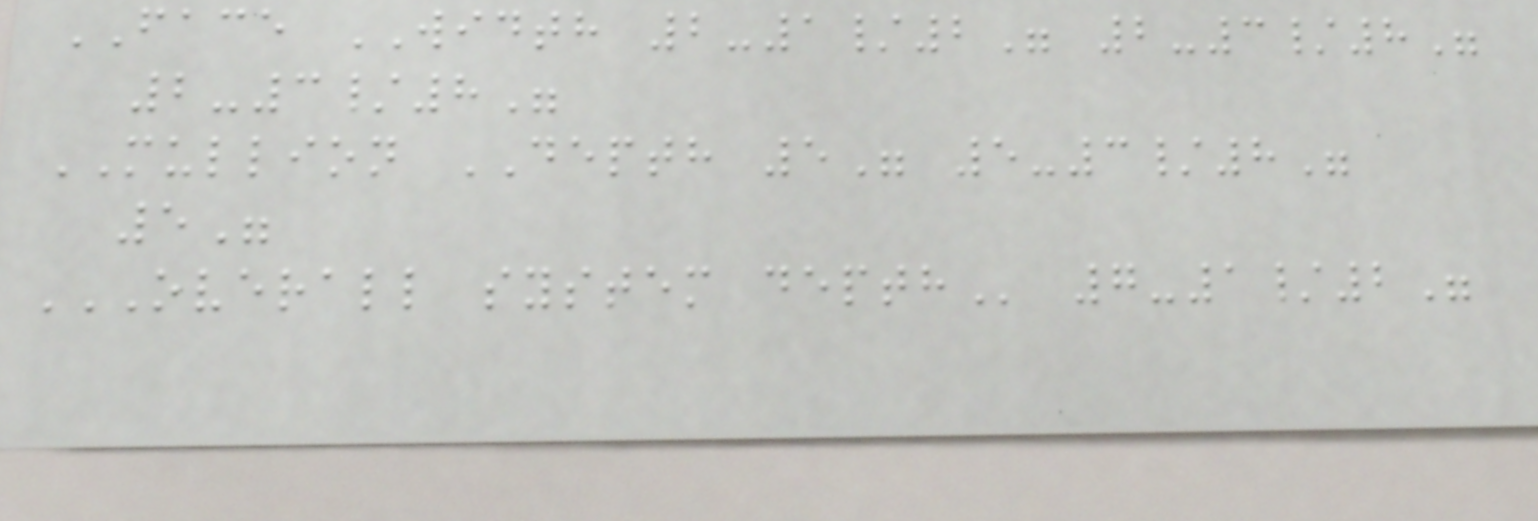FACE WIDTH 2-1/2" 2-3/8"
2-3/8"
MULLION DEPTH 5" 5-3/8"
5"
OVERALL SYSTEM DEPTH 7-1/2"
